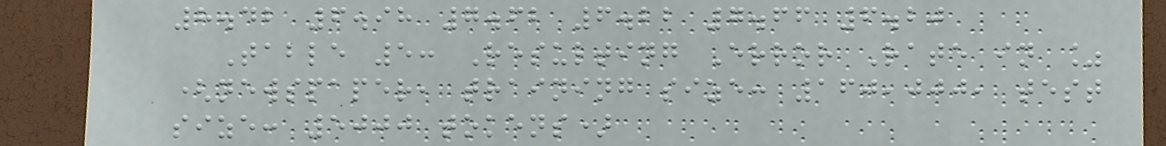8.42 6.98 7.62 6.22 7.66 6.20
Table 5: Resulting Error Rate in %
(newspaper, training size: 160,000, test
size: 5000 tokens)
